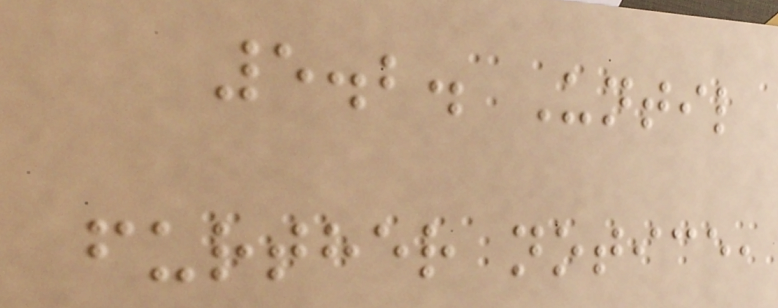5.2. Until
further notice,
